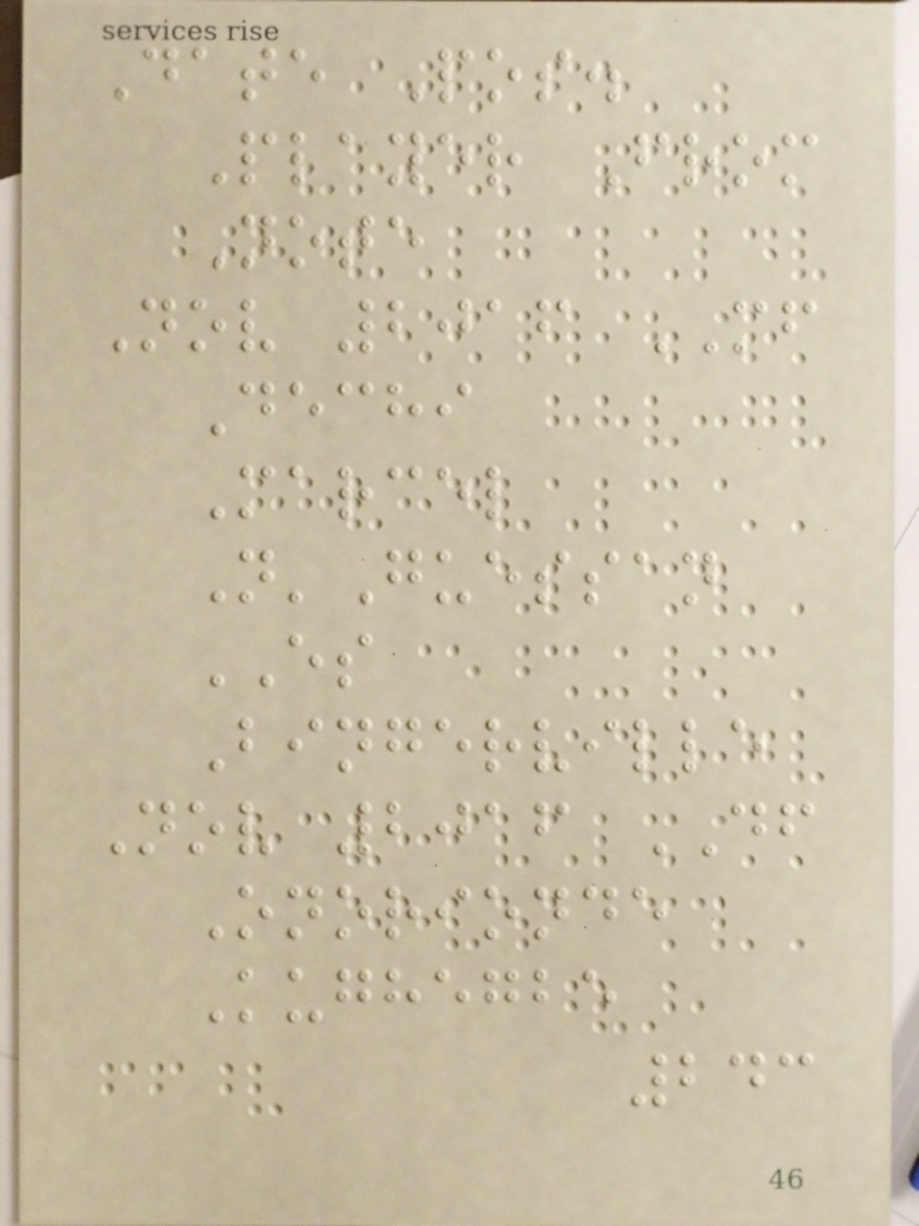Date Pos.
Player From
Note
Nov 2016 MF
Dechi
Marcel
N'Guessan
ES
Bingerville
Nov 2016 DF
Onorionde
Kughegbe
243
